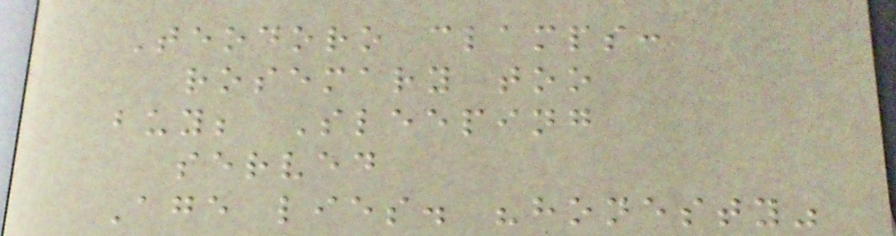Teodoro clamps:
rosemary too
buy; Sleeping
served
Age lies. "honesty"
